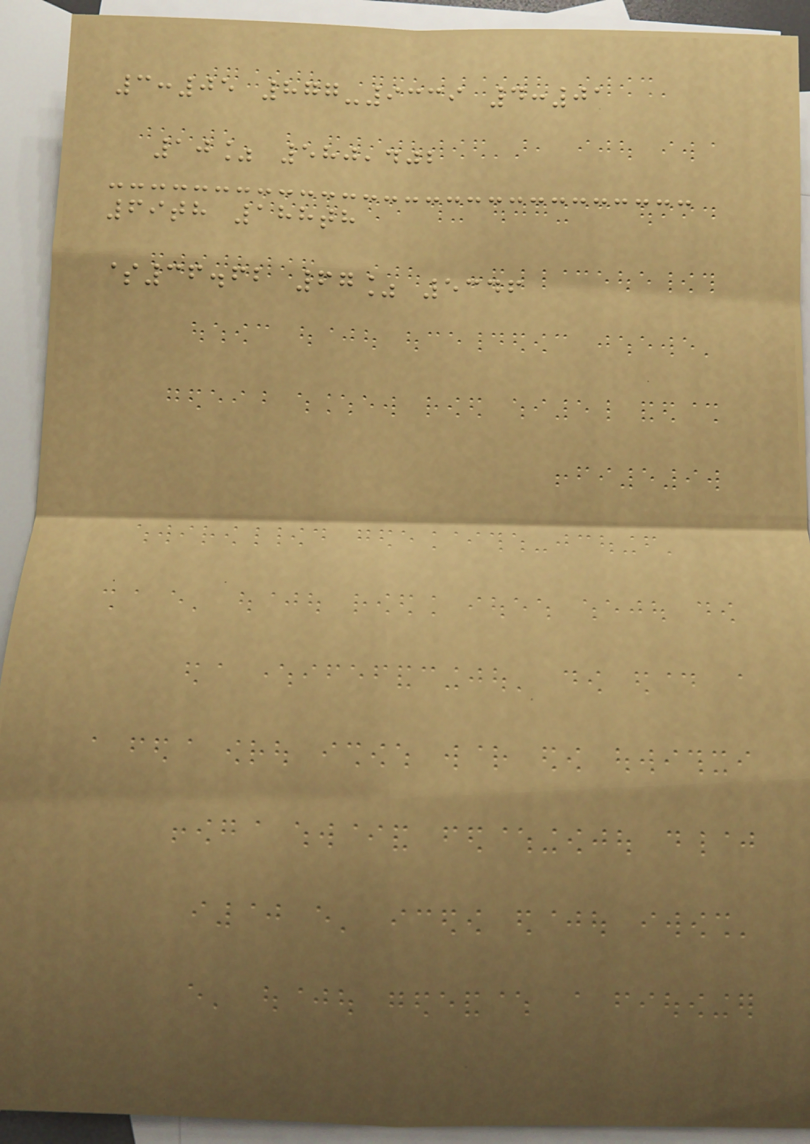3:05 877-9339 4:01
10% 580,402
69th 188th
$36.62 67% 5346
